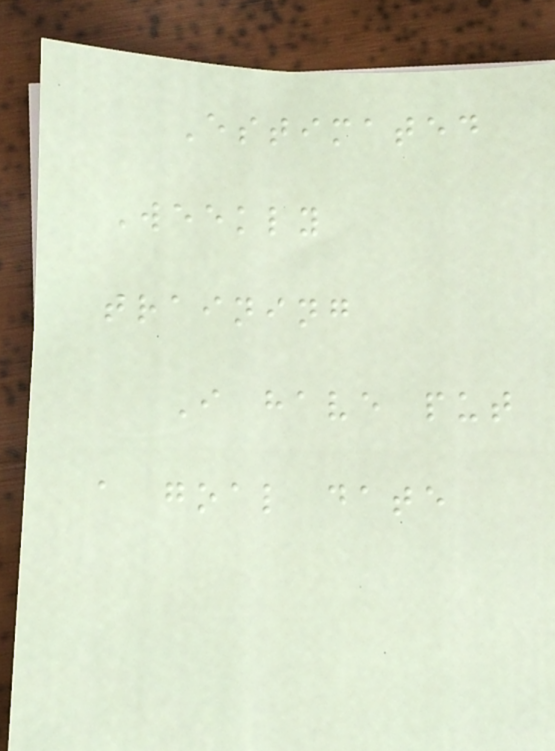Estimated
Weekly
training
I have put
a goal date
